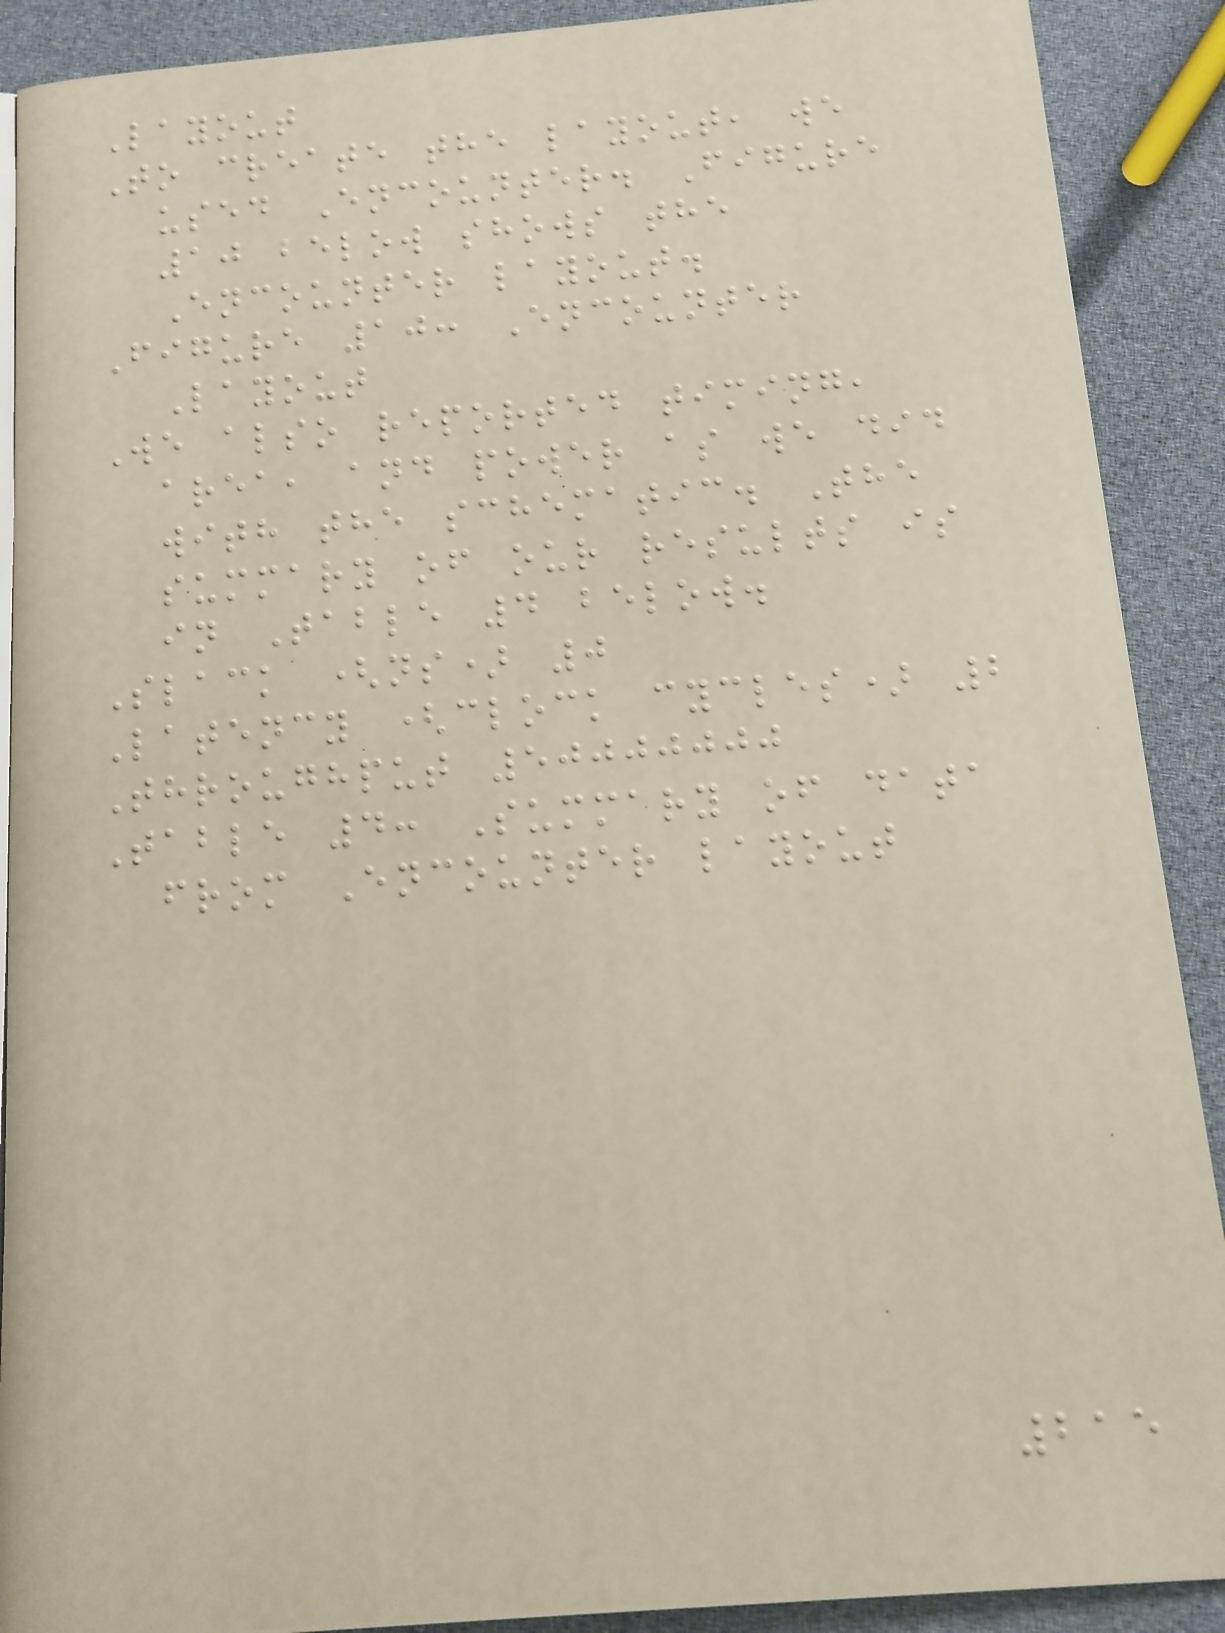Layout
To create the layout, we
used Encounter. Figure
10 below shows the
Encounter layout.
Figure 10: Encounter
Layout
We also reported timing,
area, and power as we did
with the schematic. The
summary of our results is
in Table 4 below.
Slack (ns) 0
Latency (clock cycles) 2
Throughput 50000000
Table 4: Summary of data
from Encounter layout
215
